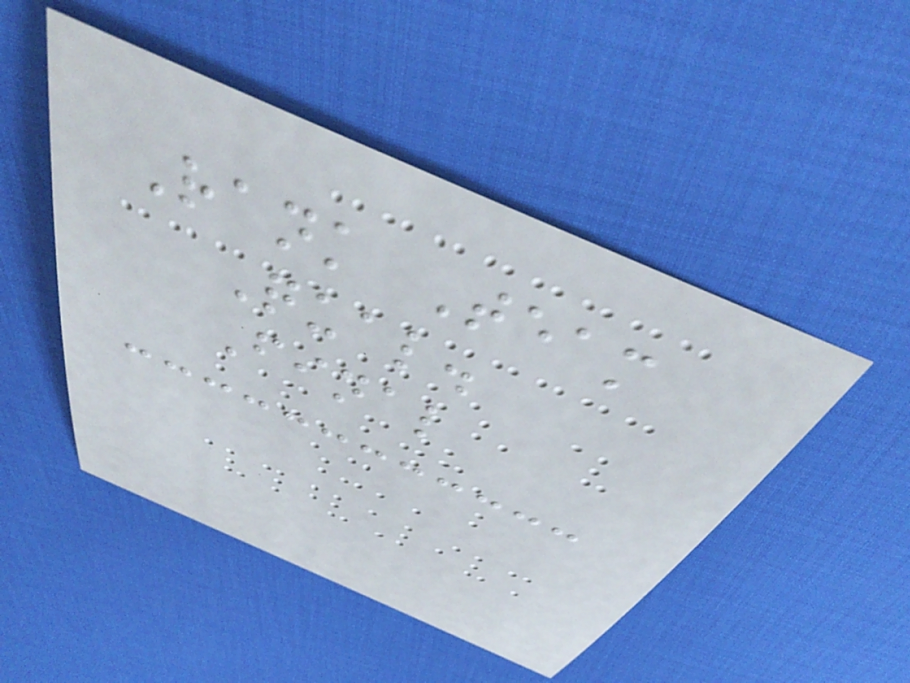Rank Team
Qual.
Final
